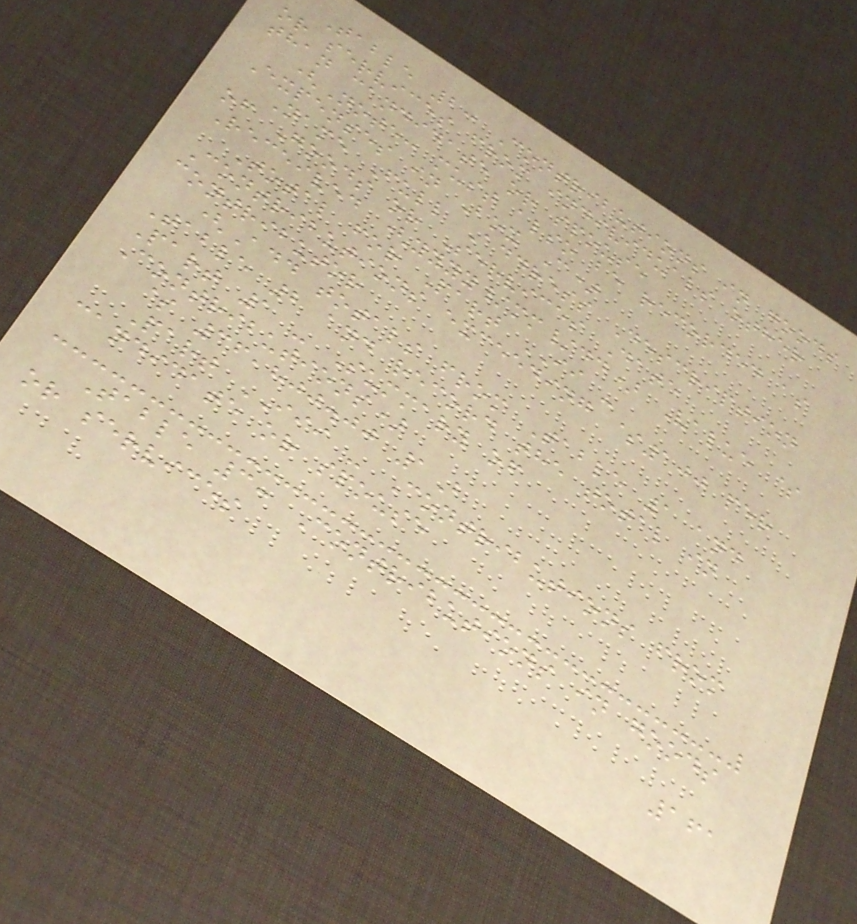Table 2: Contributions in goods
or services from individuals other
than candidate or spouse
(Note: must also be recorded as
Expenses in Box C)
Name Full Address Description
of Goods or Services Date
Received (yyyy/mm/dd) Value $
Total for Part II -
Contributions exceeding $100 per
contributor
(Add totals from Table 1 and
Table 2 and record the total in
Part 1 - Summary of
Contributions)
$ 36,800.00 1B
Part III - Contributions from
candidate or spouse
Table 3: Contributions in goods
or services
161
